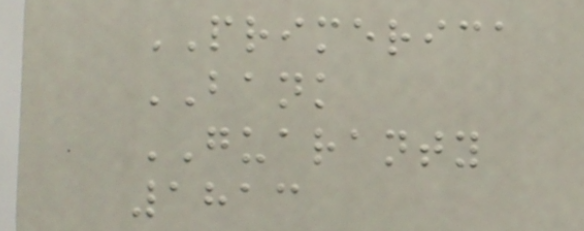PRIMERICA
BANK
GUARANTY
1813
